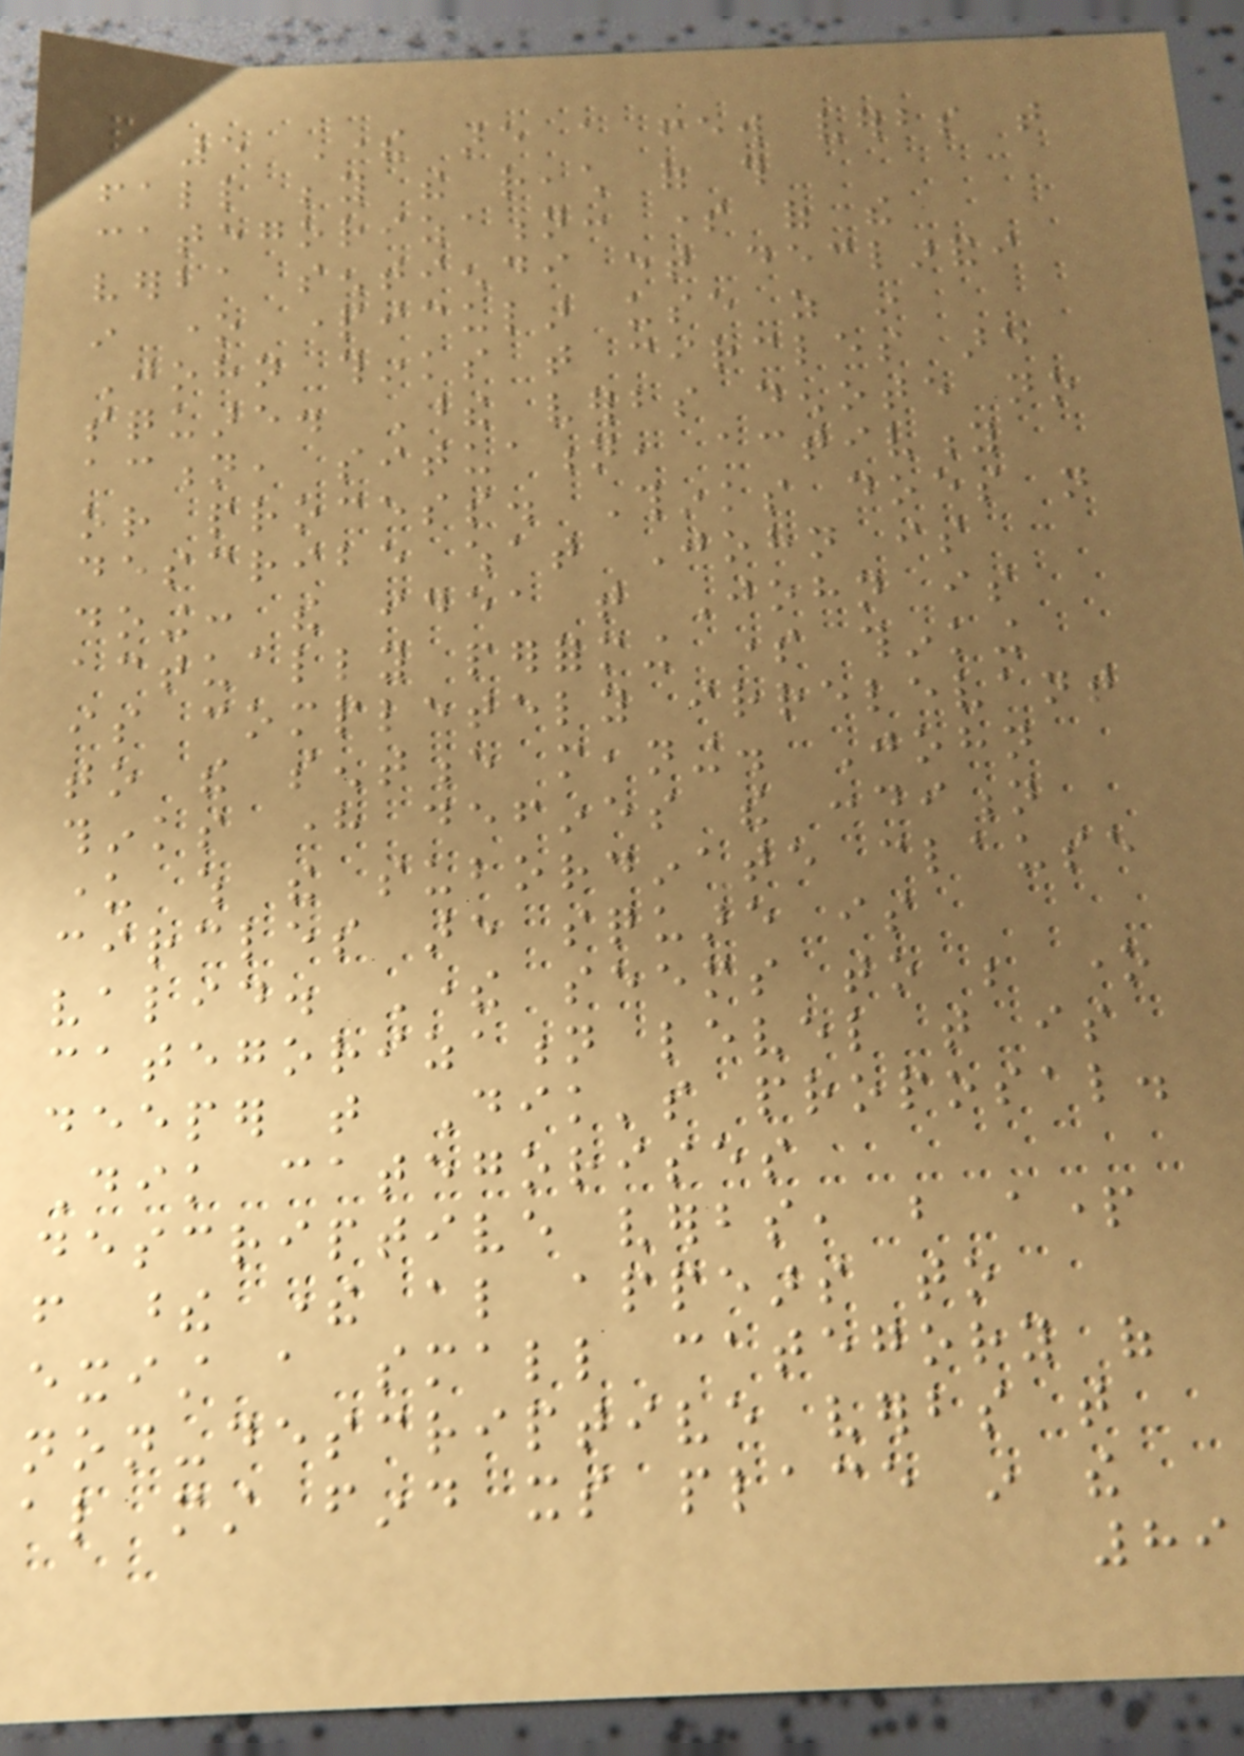5 There are a few verbs that
fall beyond the reach of this
categorization: some of the
verba sentiendi et declarandi
in one particular use as in
John thinks that circles are
square. These verbs denote no
action, situation, activity
or process. Thinks does not
describe what John is
doing: the idea that John is
actually performing some thinking
is completely irrelevant
to the sentence meaning. John
thinks here defines the condition
under which the subordinate clause
circles are square is
valid. There seems to be one
categorization level that is
deeper that Dik's proposal.
Dik categorises
descriptive verbs, but apart
from these there also appears to
exist a small category of
non-descriptive verbs that
also must find its place in the
89
